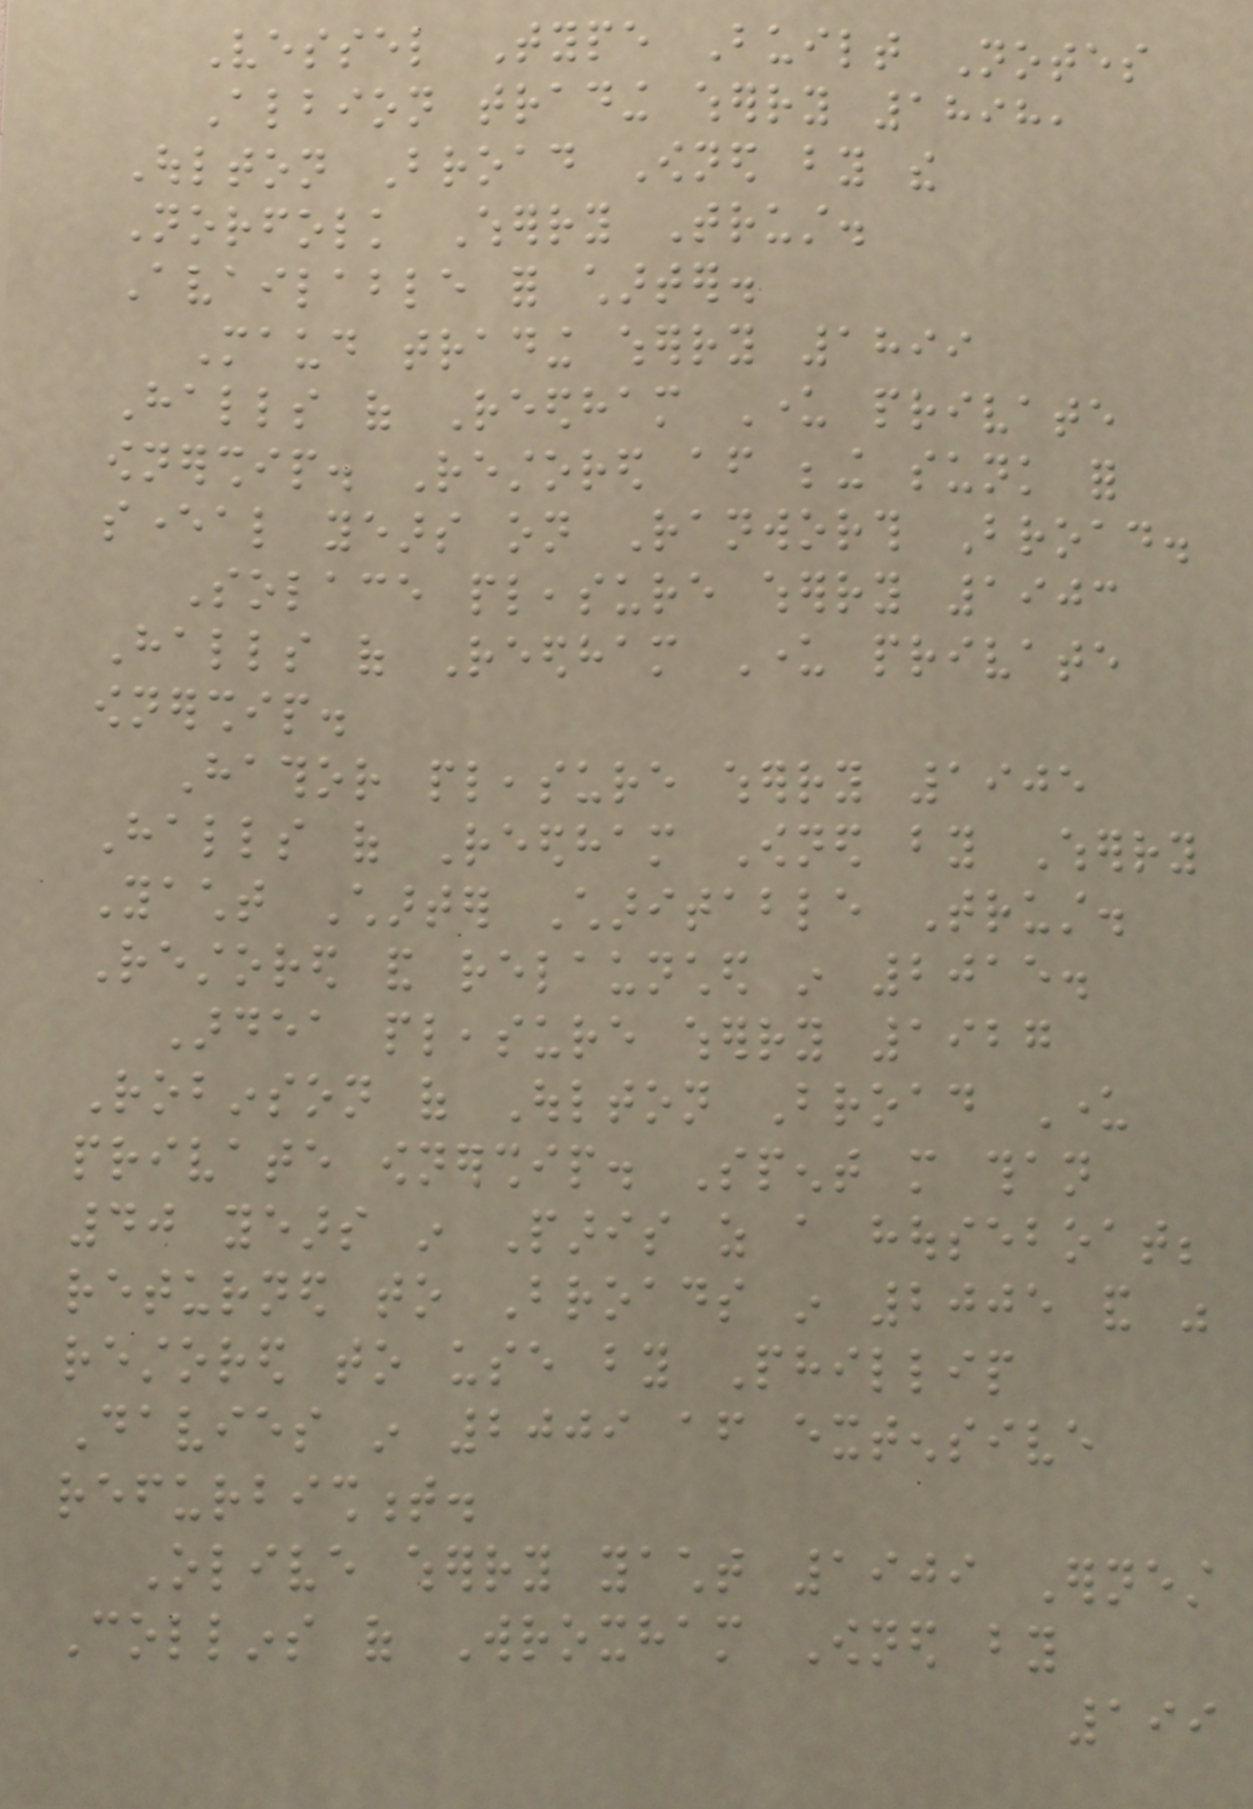Vessel Type Built Notes
Albion trading wherry 1898,
Oulton Broad Owned by the
Norfolk Wherry Trust.
Available for charter.
Maud trading wherry 1899
Halls of Reedham Under private
ownership. Restored after being sunk for
several years on Ranworth Broad.
Solace pleasure wherry 1903
Halls of Reedham Under private
ownership.
Hathor pleasure wherry 1905
Halls of Reedham Owned by Wherry
Yacht Charter Charitable Trust.
Restored and relaunched in 2015.
Ardea pleasure wherry 1927
Robinson of Oulton Broad Under
private ownership. Spent more than
40 years in Paris as a houseboat;
returned to Broads in 2005 and was
restored to use by Phillip
Davies in 2009 after extensive
refurbishment.
Olive wherry yacht 1909 Ernest
Collins of Wroxham Owned by
199
